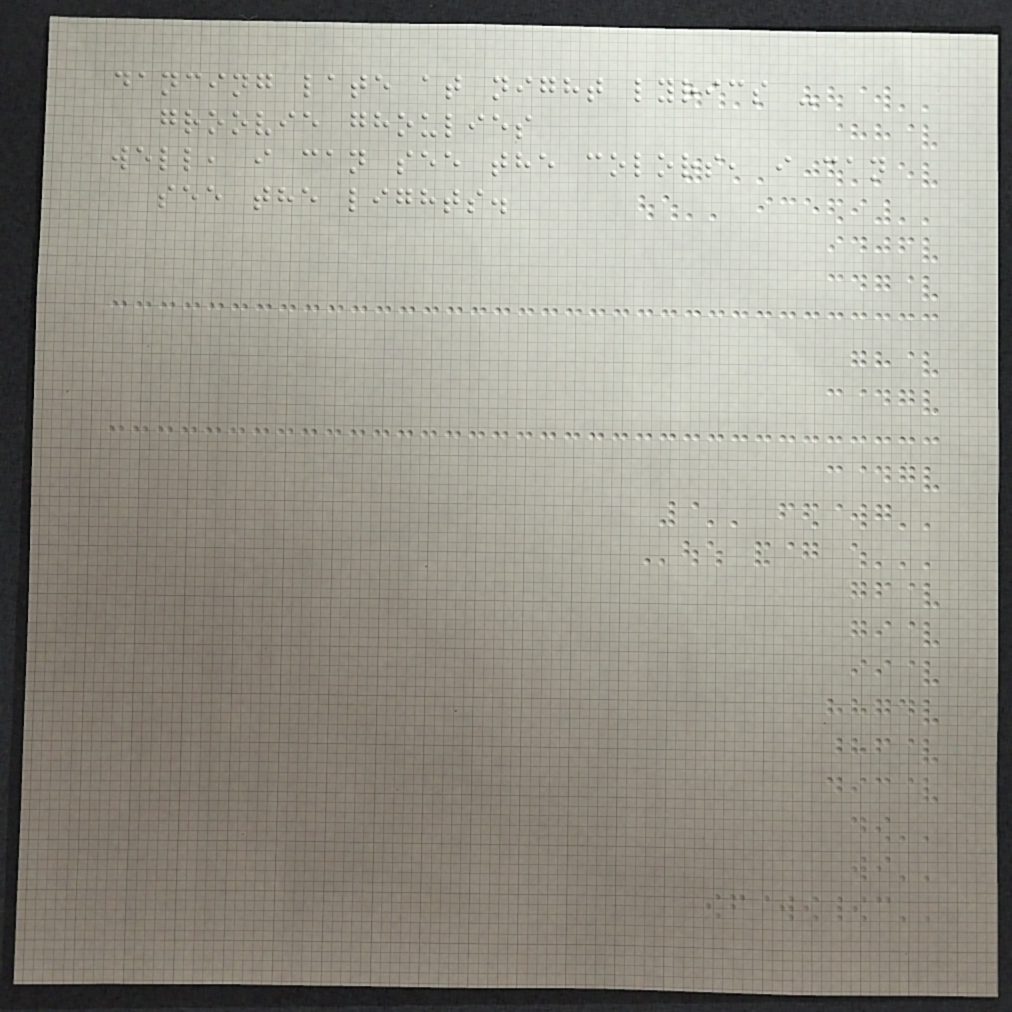dancing late at night lyrics -
groovie ghoulies
well, i can see the colors, i can
see the lights.
